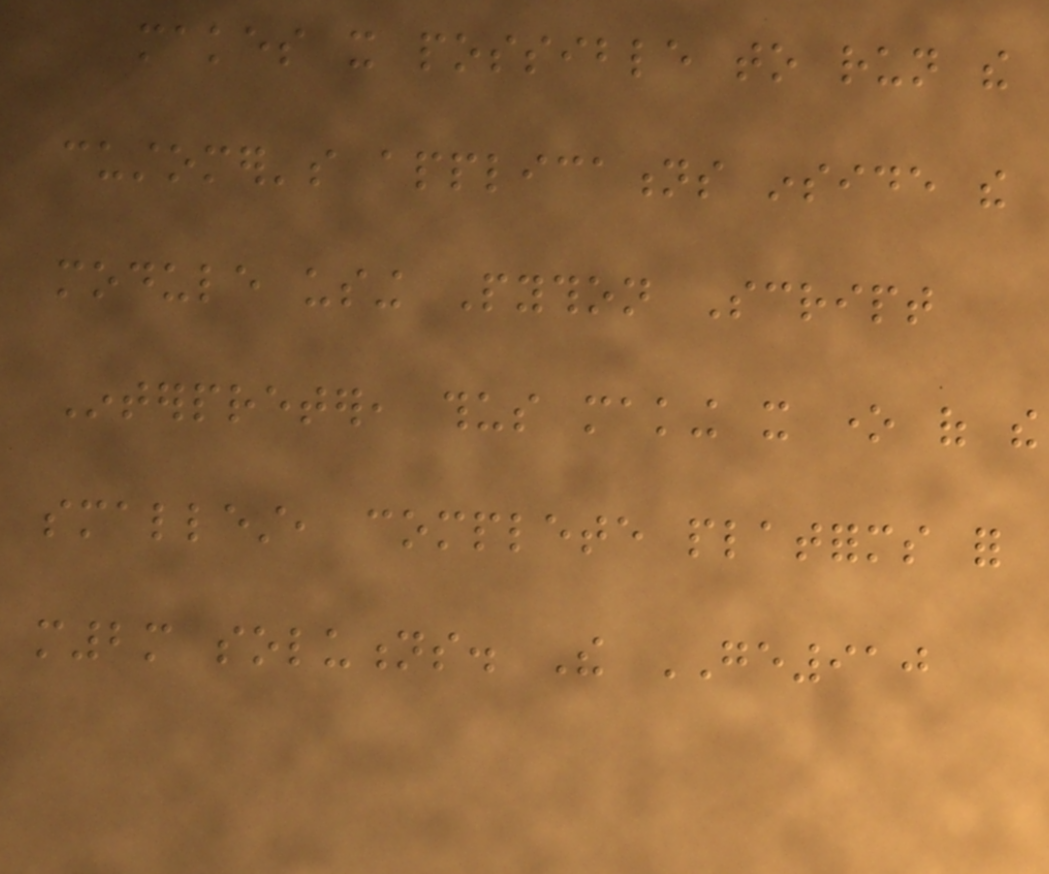makes it possible to run the
customer's applications inside the
module using Python Script
Interpreter, thus making it one of the
smallest, complete platforms for
m2m solutions. The GE910
